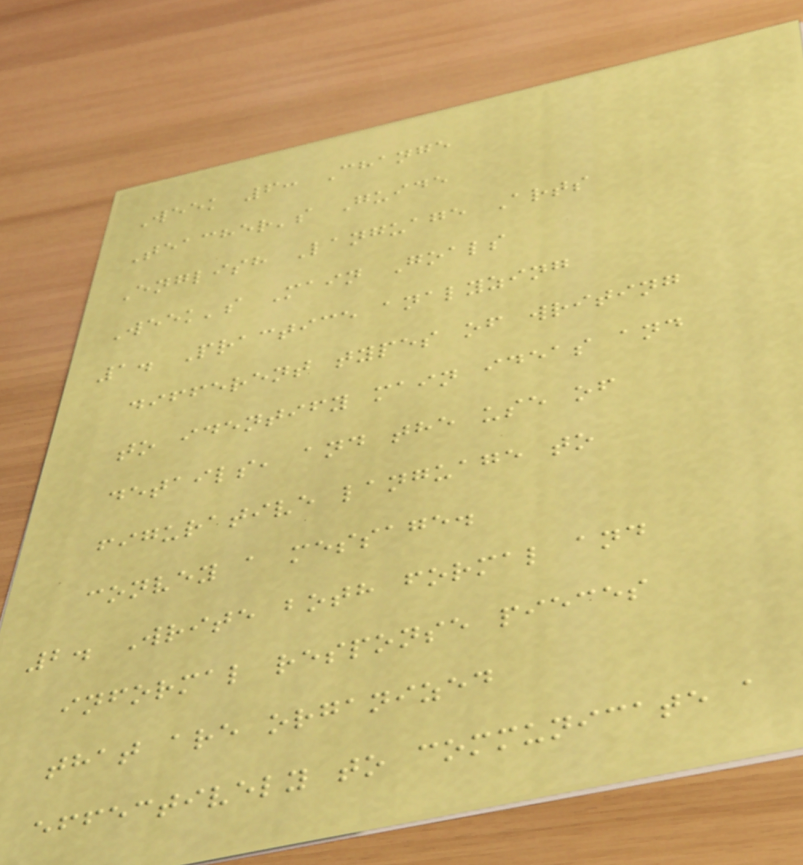Week 6: Change
Teacher's Guide
English Language Arts
Week's Main Goals
1. Practice analyzing
different types of writing
to identify main ideas and
details, and the use of
figurative language to
convey a message.
2. Write both formal and
informal response pieces
that are organized
effectively to communicate a
